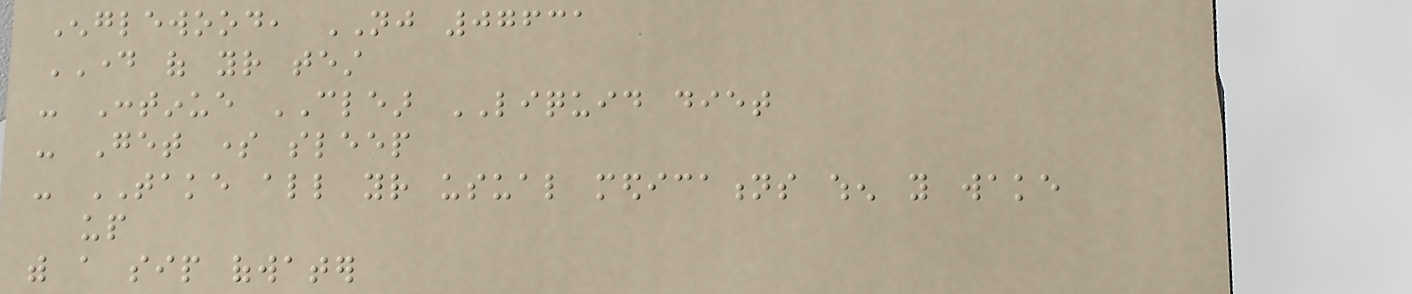Englewood, NJ 07631
DAY of your test
- Continue CLEAR LIQUID diet
- Get some sleep
- TAKE all your usual medications when you wake
up
with a sip ofwater
